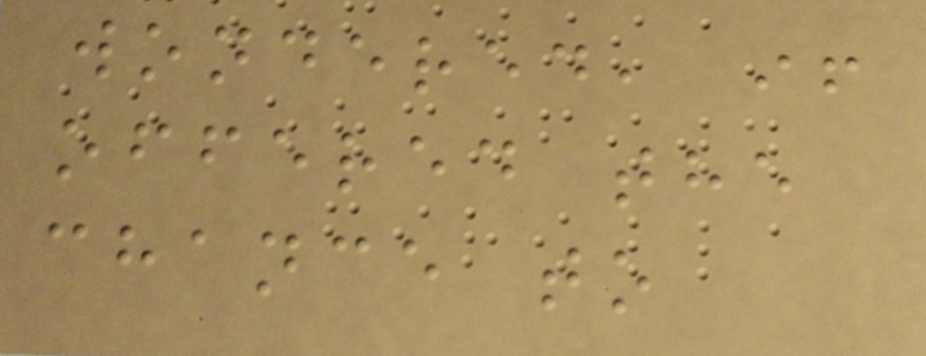wondered, if
offered the
chance to
